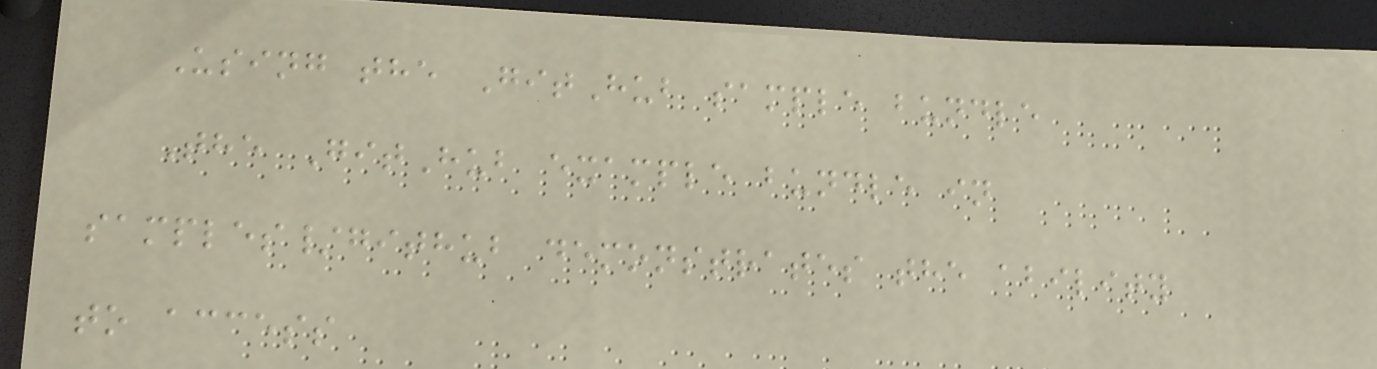Using the GitHub sample bundle
The GitHub example bundle in
samples/github demonstrates the ability
to access
